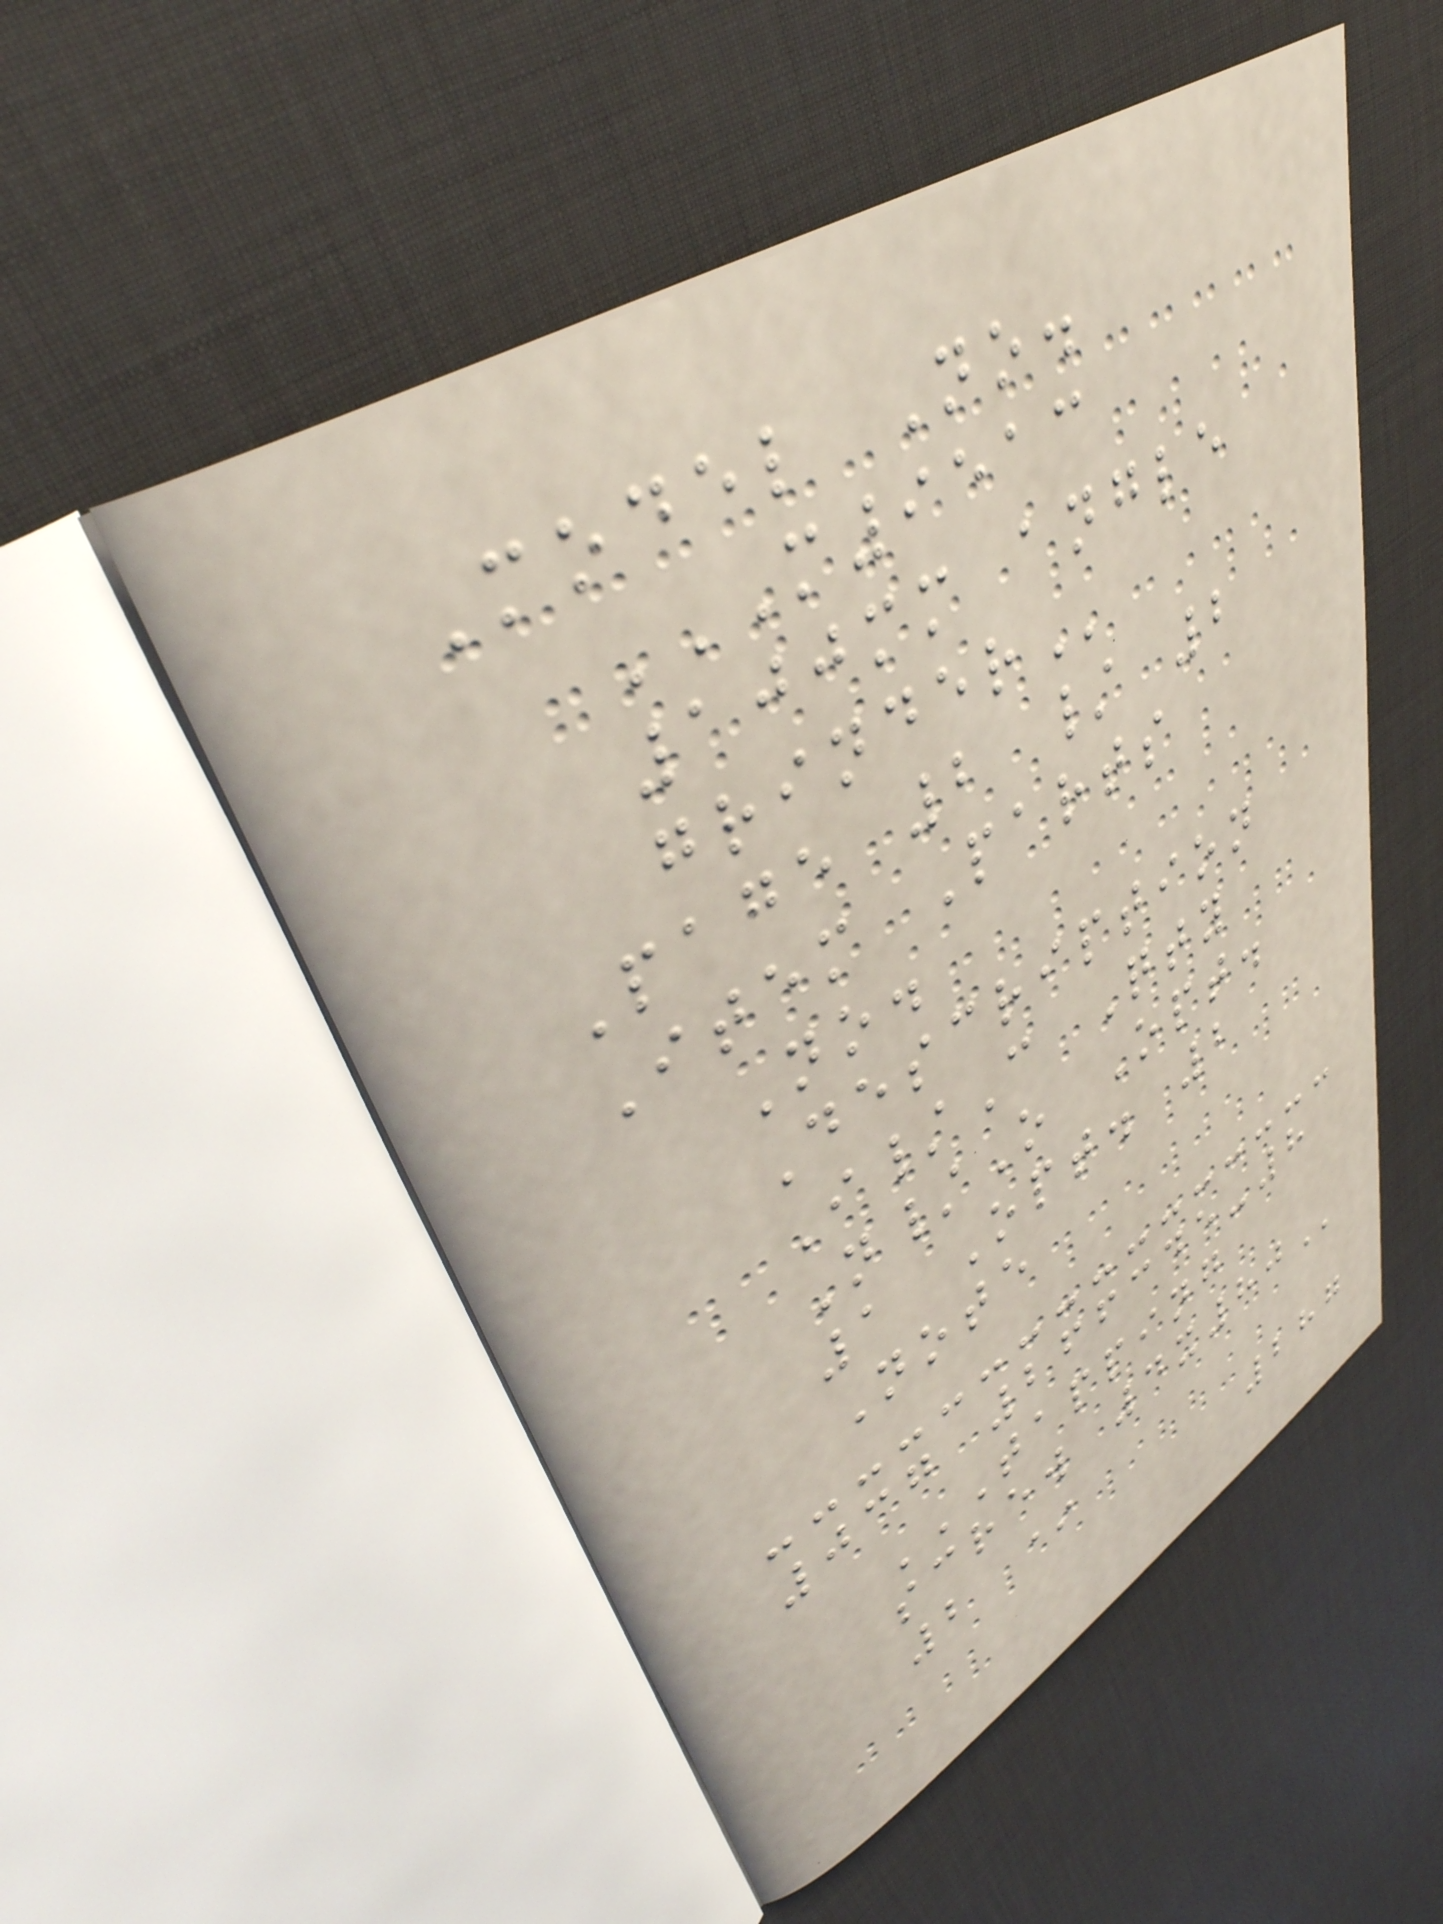Model No.
M9513
100MM ANGLE
GRINDER
Page 2 / 2
Item Parts
No.
Description
I/C Qty
N/O Opt.
1 Opt. 2
Note
037 266345-8
TAPPING
SCREW 4X80
2 *
287
